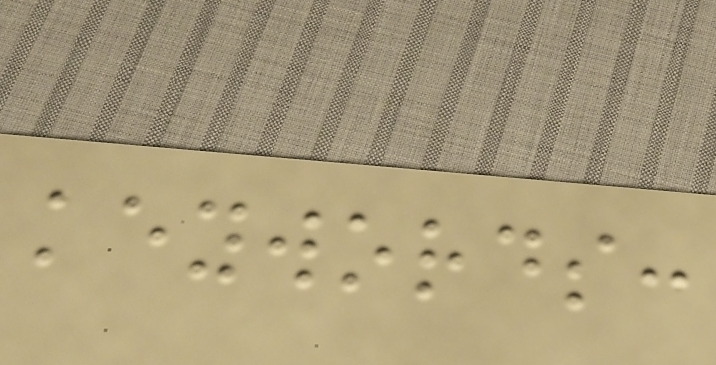keywords:
